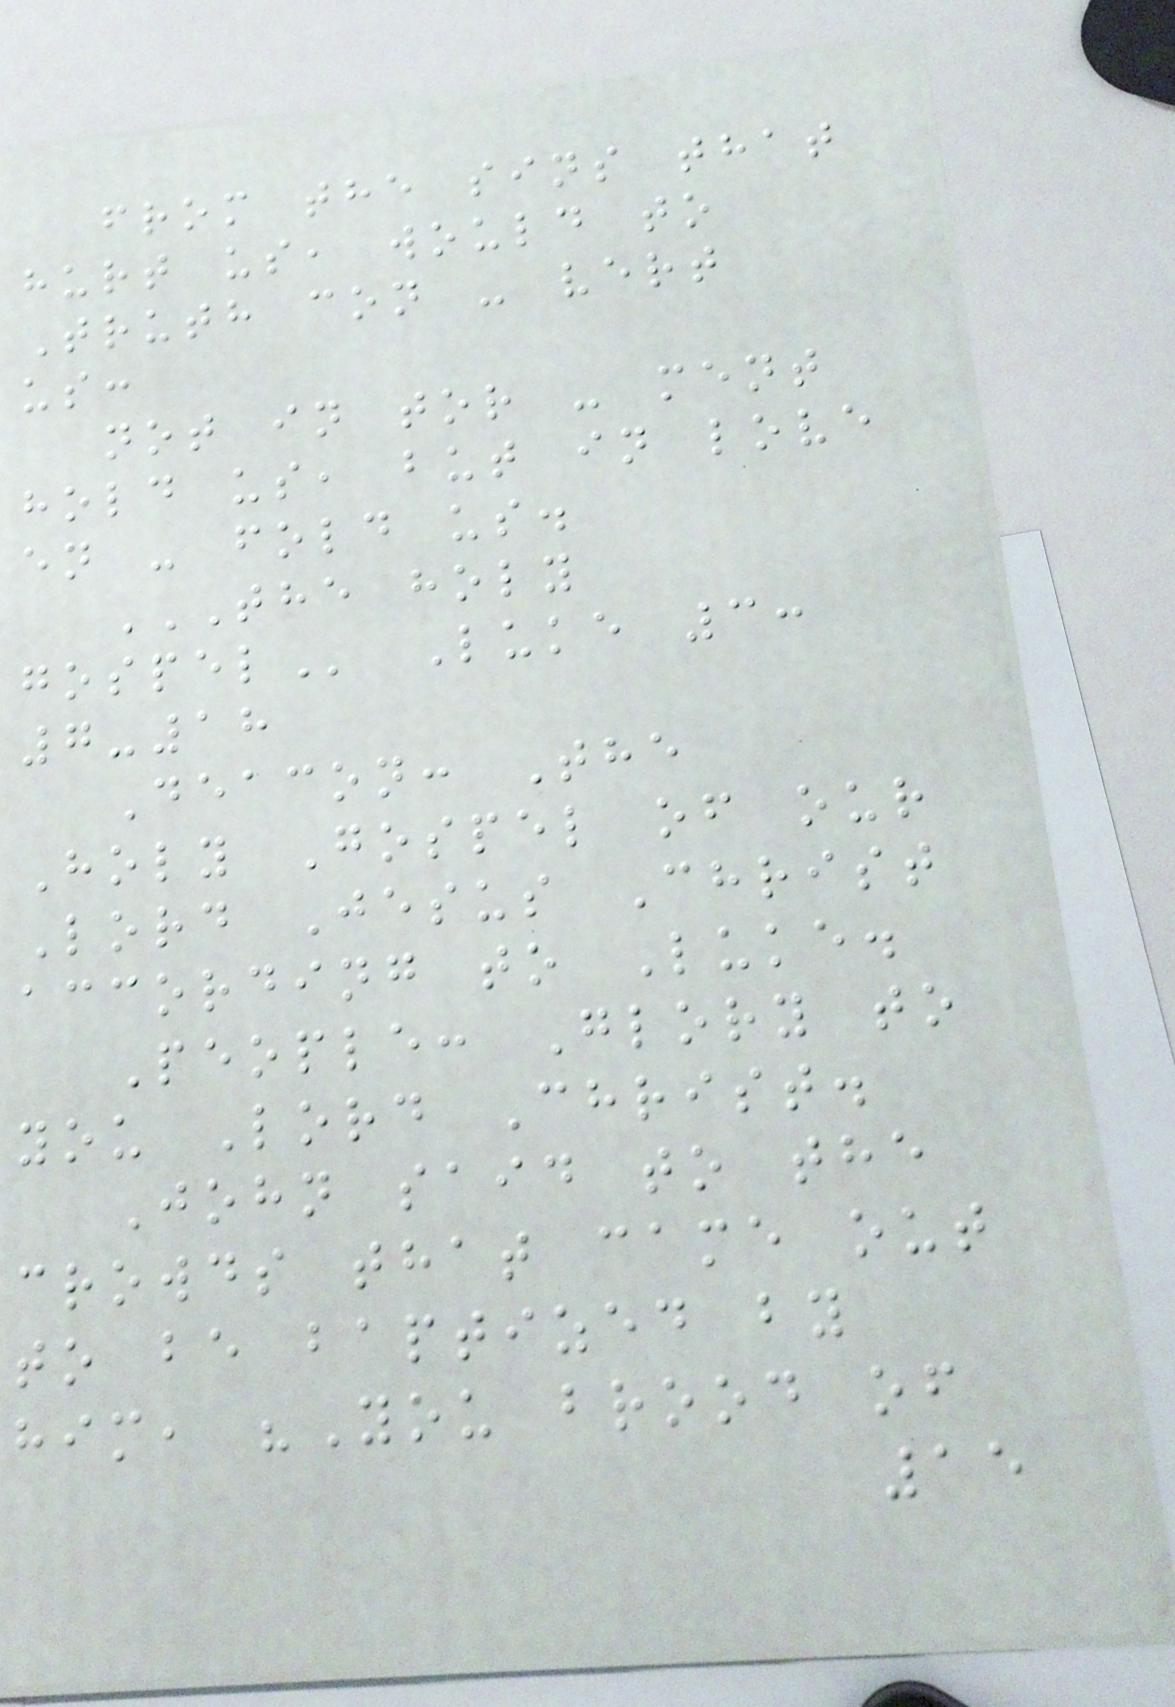from the sins that
hurt us, would to
Truth con - vert
us:
not in tor - ment
hold us, but in love
en - fold us.
THE HOLY
GOSPEL Luke 3:
7-18
Deacon: The
Holy Gospel of our
Lord Jesus Christ
according to Luke.
People: Glory to
you Lord Christ.
John said to the
crowds that came out
to be baptized by
him, "You brood of
15
